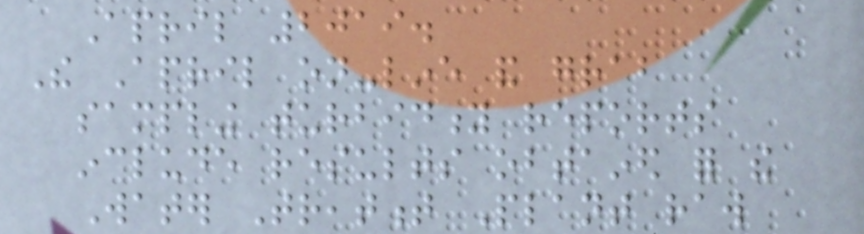April 2019.
The April on-line and grab
sampling turbidity reports
include results obtained for the
Water Treatment Plant raw
